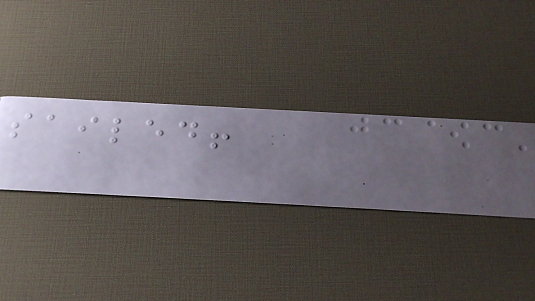sailed!
